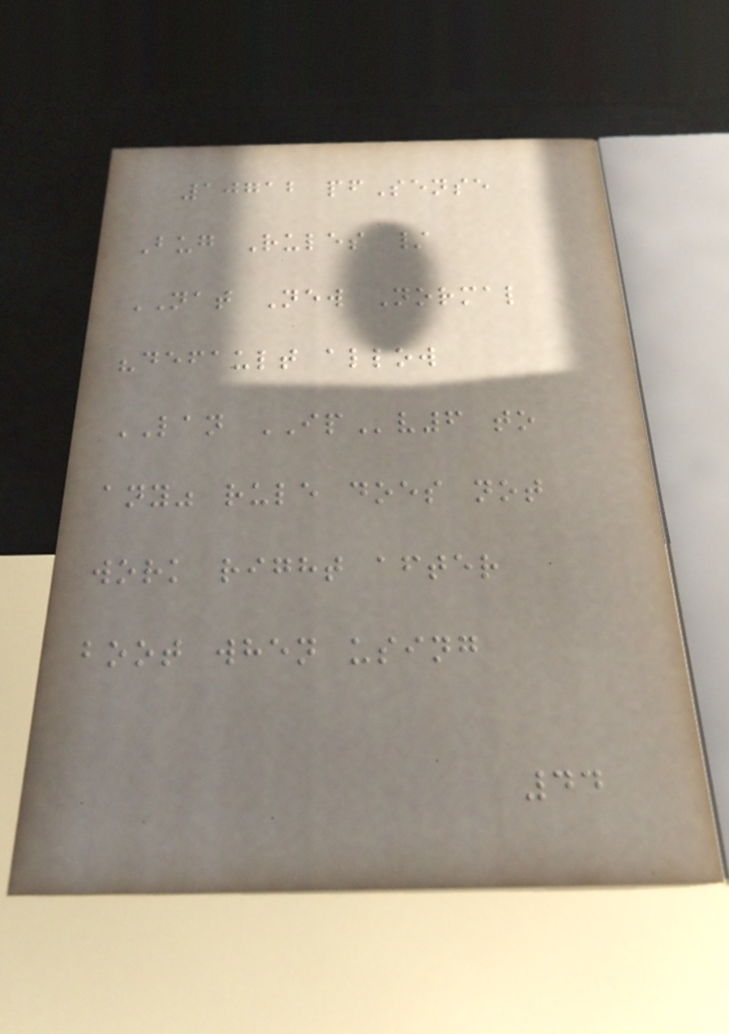10712 pfSense
Bug Rules /
NAT New Normal
"default allow
LAN IPv6 to
any" rule does not
work right after
boot when using
44
